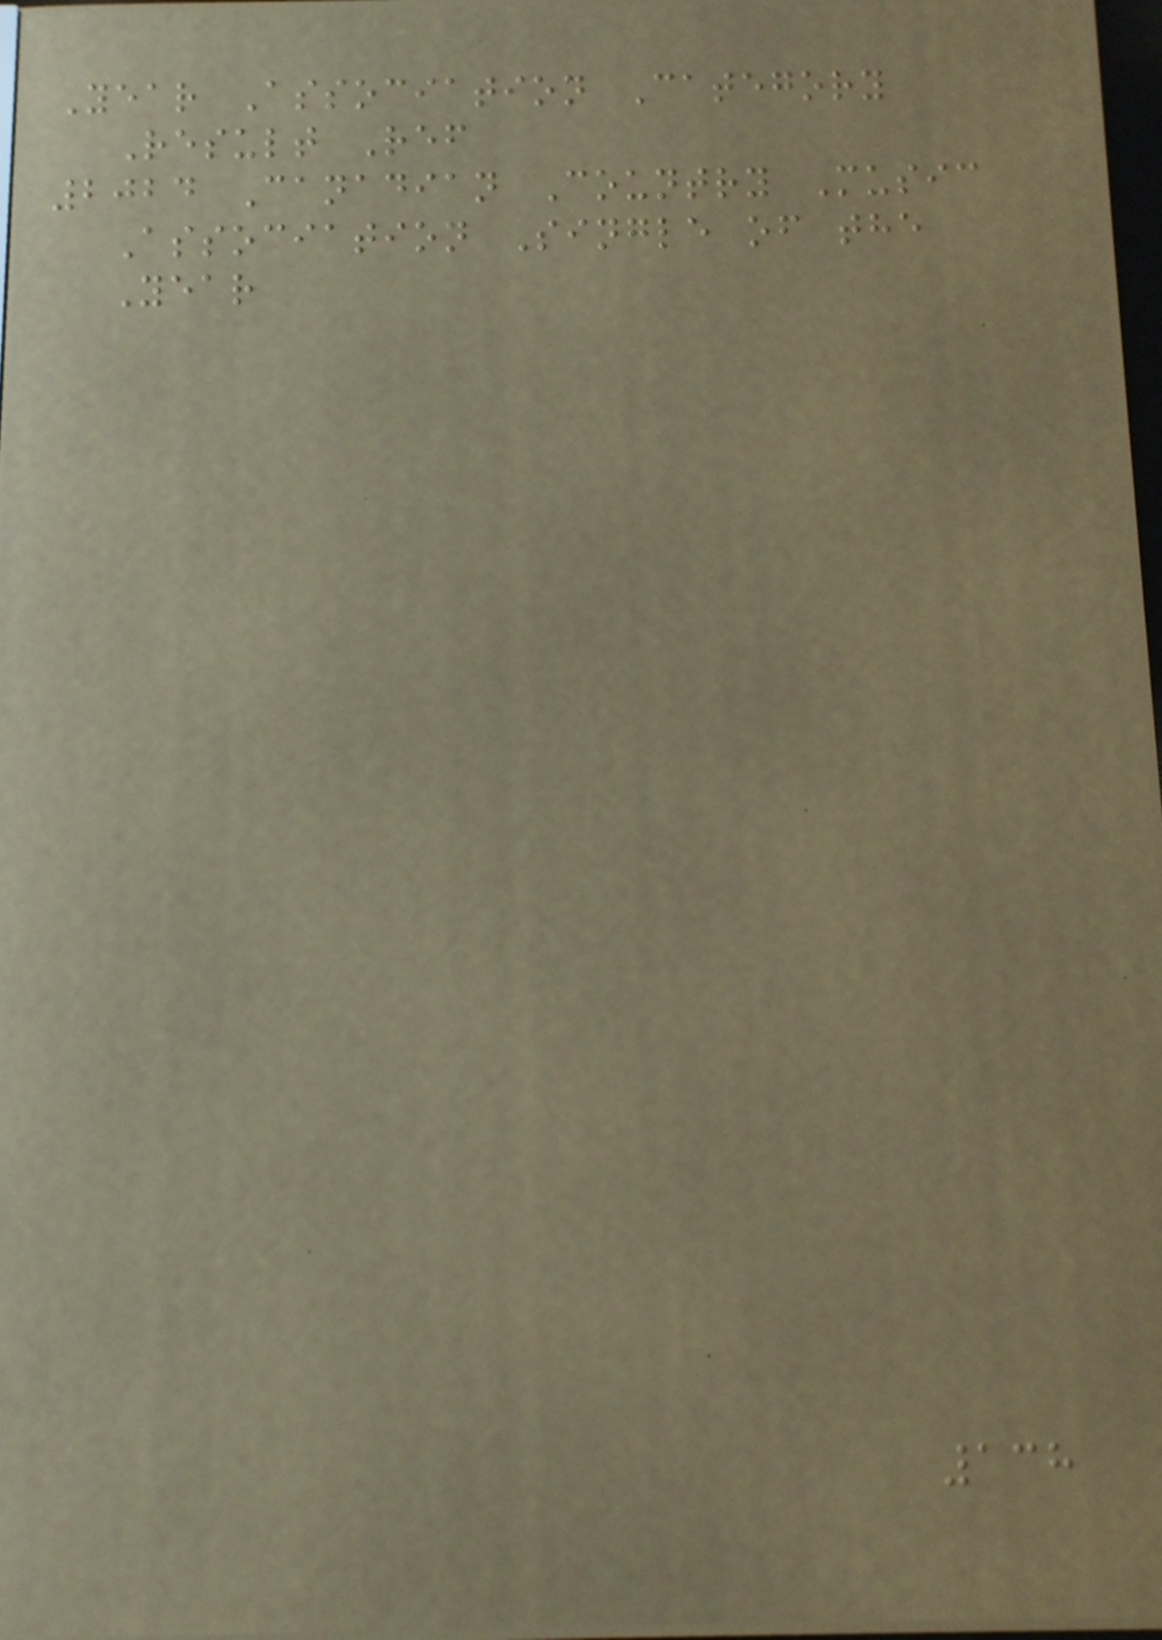Year Association Category
Result Ref
2024 Canadian Country Music
Association Single of the
Year
138
